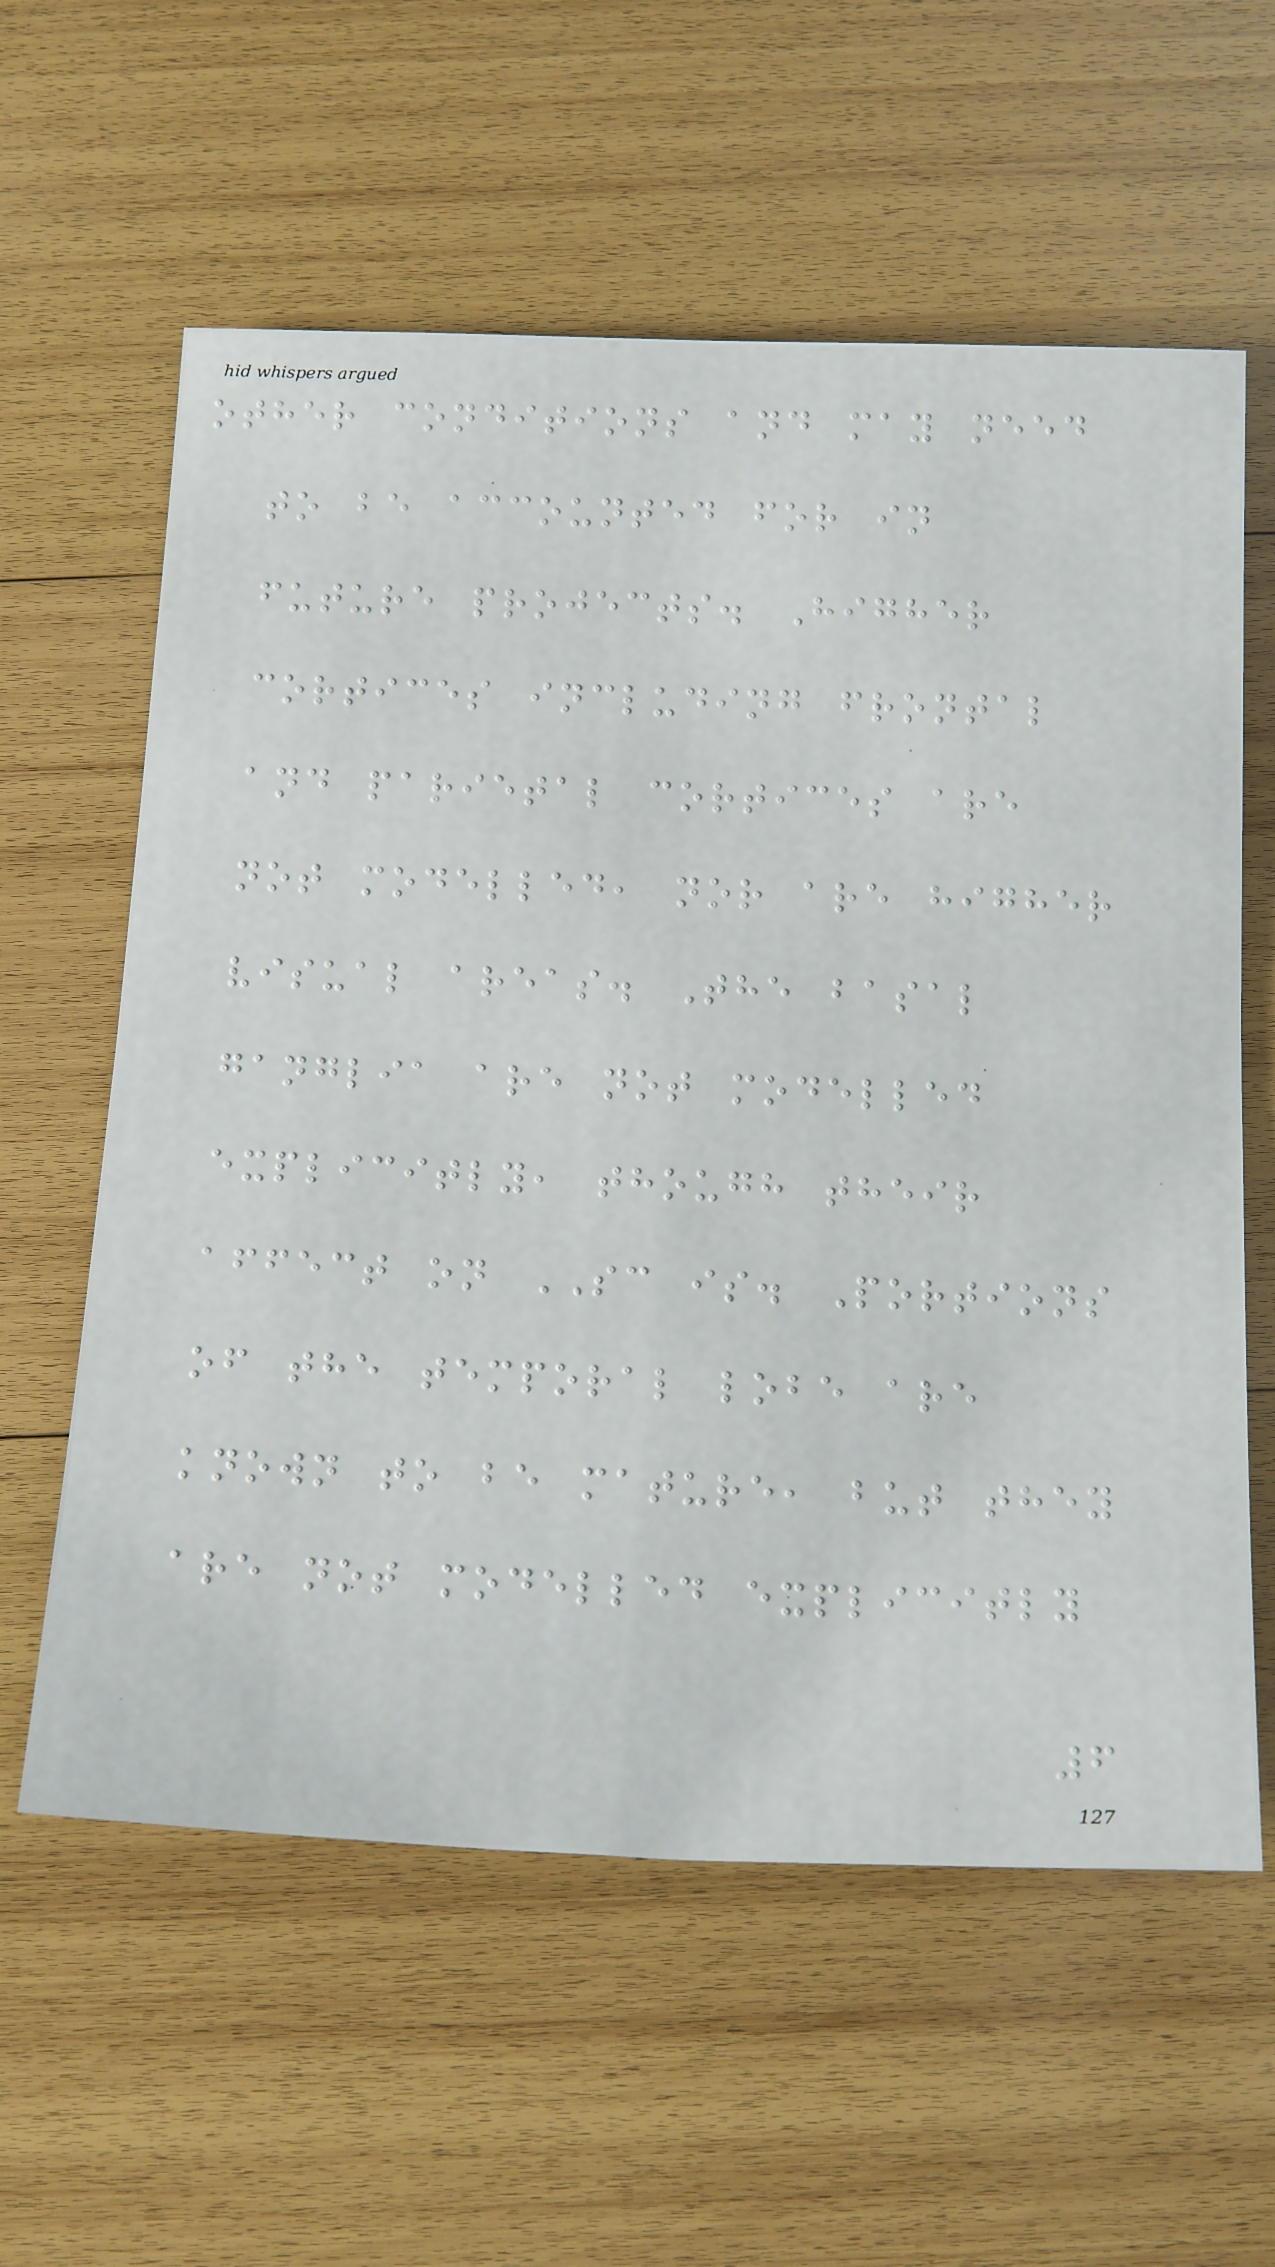other conditions and may need
to be accounted for in
future projects. Higher
cortices including frontal
and parietal cortices are
not modelled, nor are higher
visual areas. The basal
ganglia are not modelled
explicitly, though their
affect on SC is. Portions
of the temporal lobe are
known to be mature, but they
are not modelled explicitly
6
